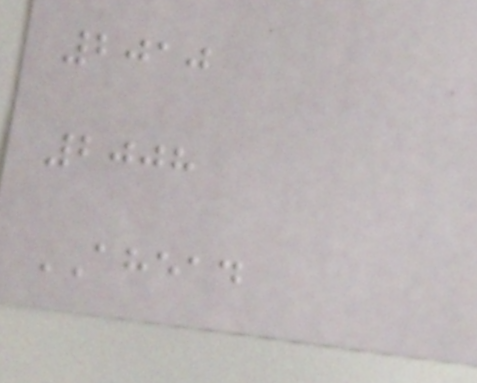2010
2008
AHEAD
